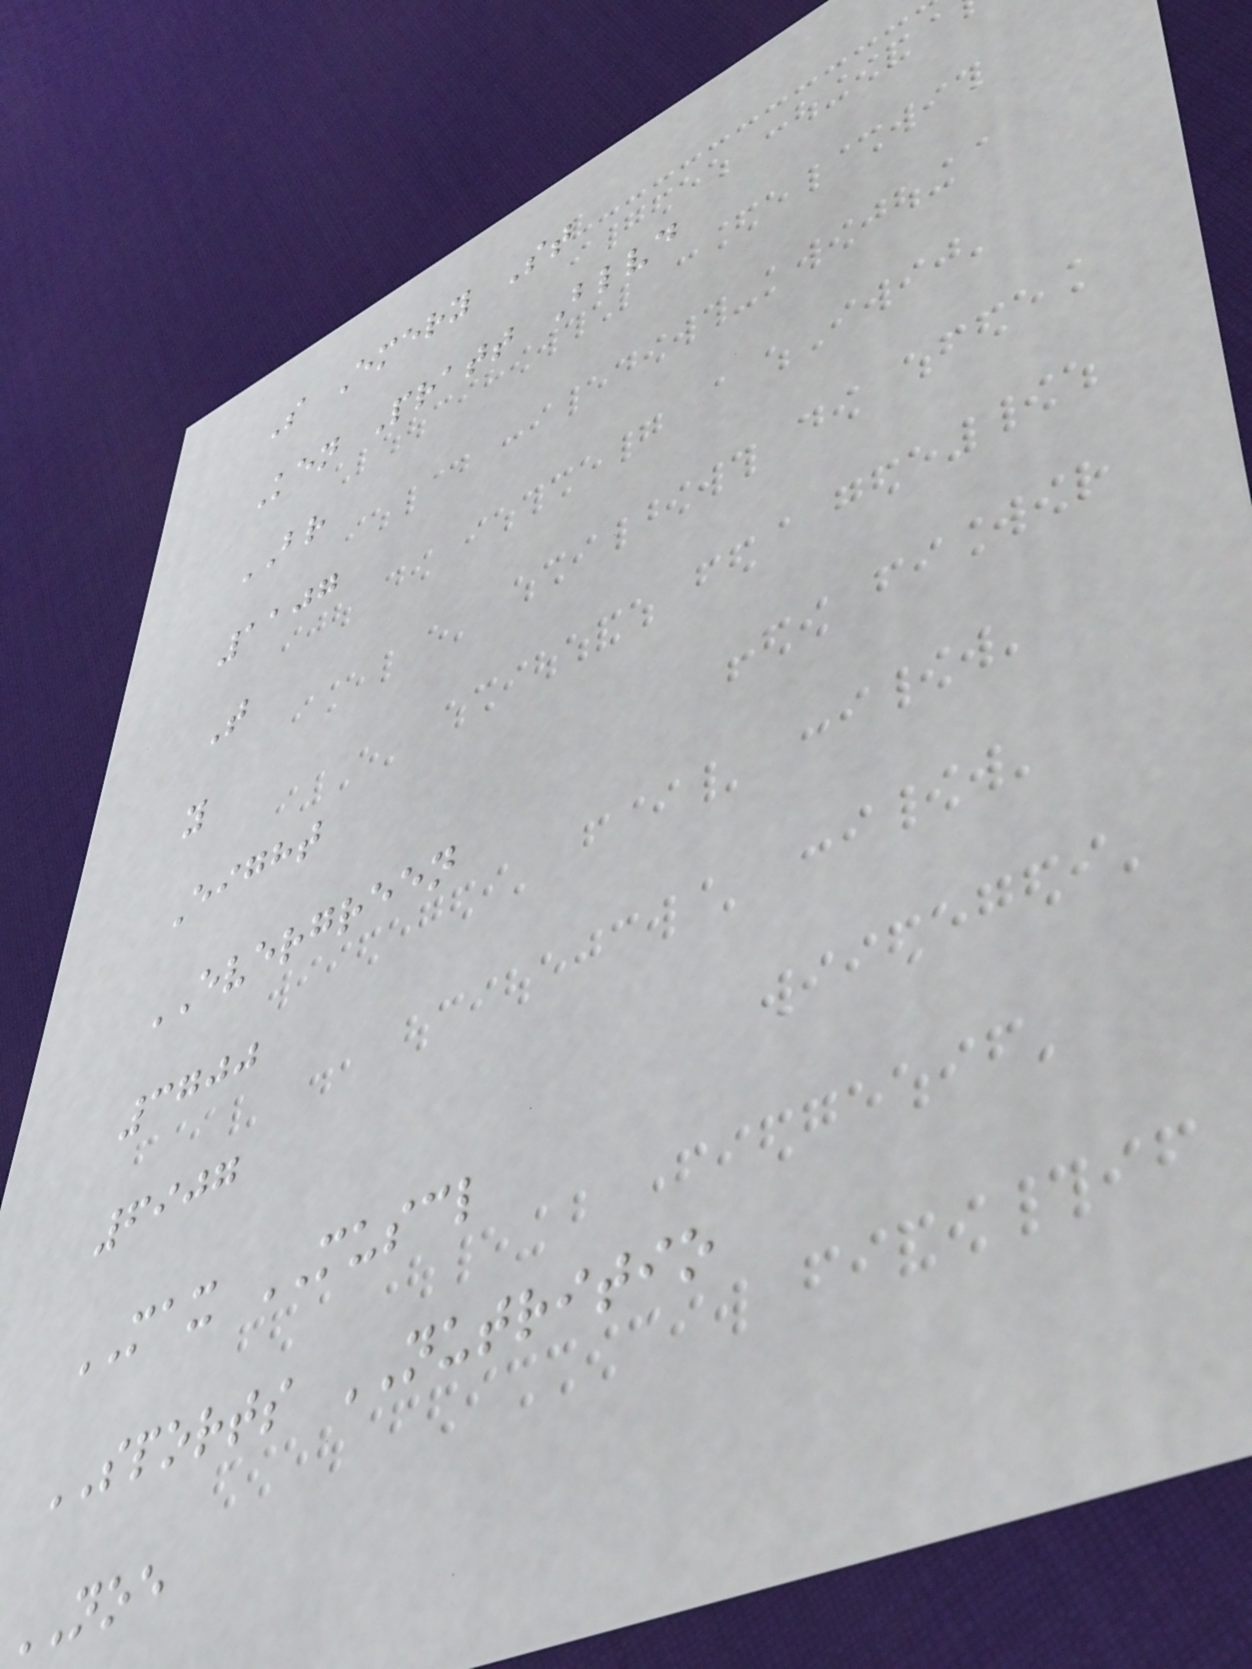S Emery St
Ken Pratt Blvd
BR
1107
T
y
Eight
EVERGREEN
3700
6907
MAX MUSCL
SPORTS NUTRITIO
NOE
